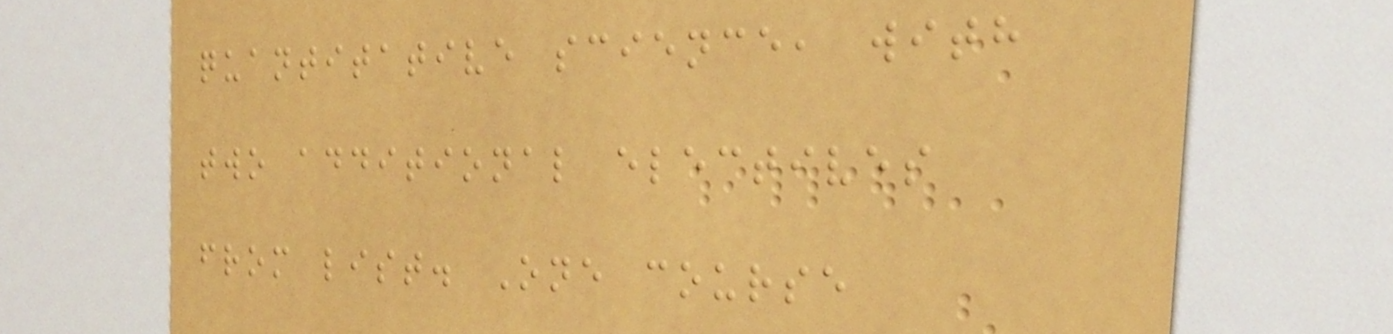quantitative science, with
two additional electives
from list. One course
